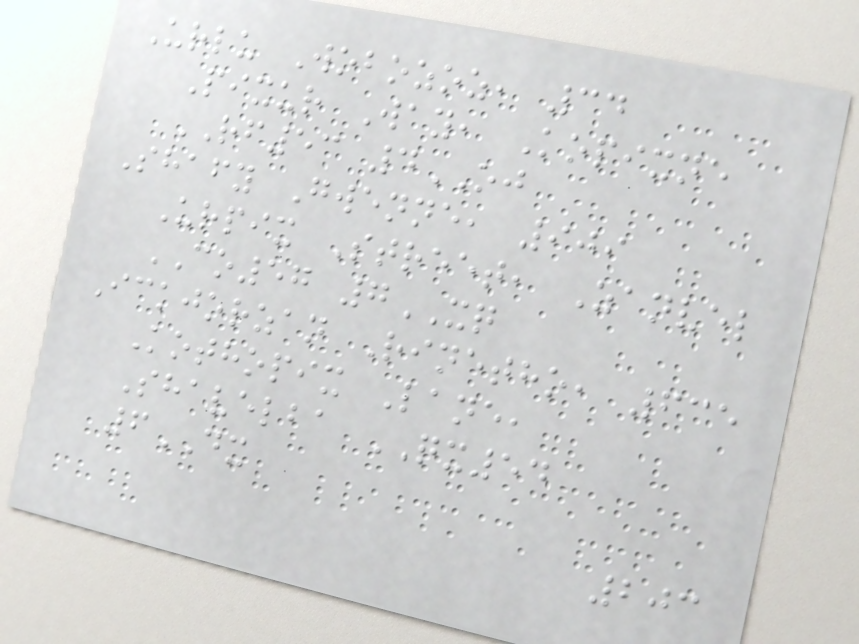Urlu Wobozoz, 34
Pixur Way, Kopixne
RF53 4OJ
Shafy Gwenne, 909
Urpix Street, Zanvel
CO57 7XQ
Ickjorzan Rinetho, 635
Kothopix Lane,
Shavelba QX54
6DX
203
